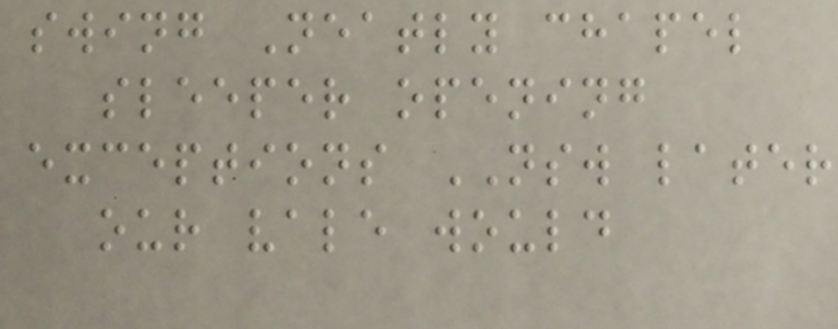swing Neatly chapel
sleeper opening
exceptions NSW later
our vale would
